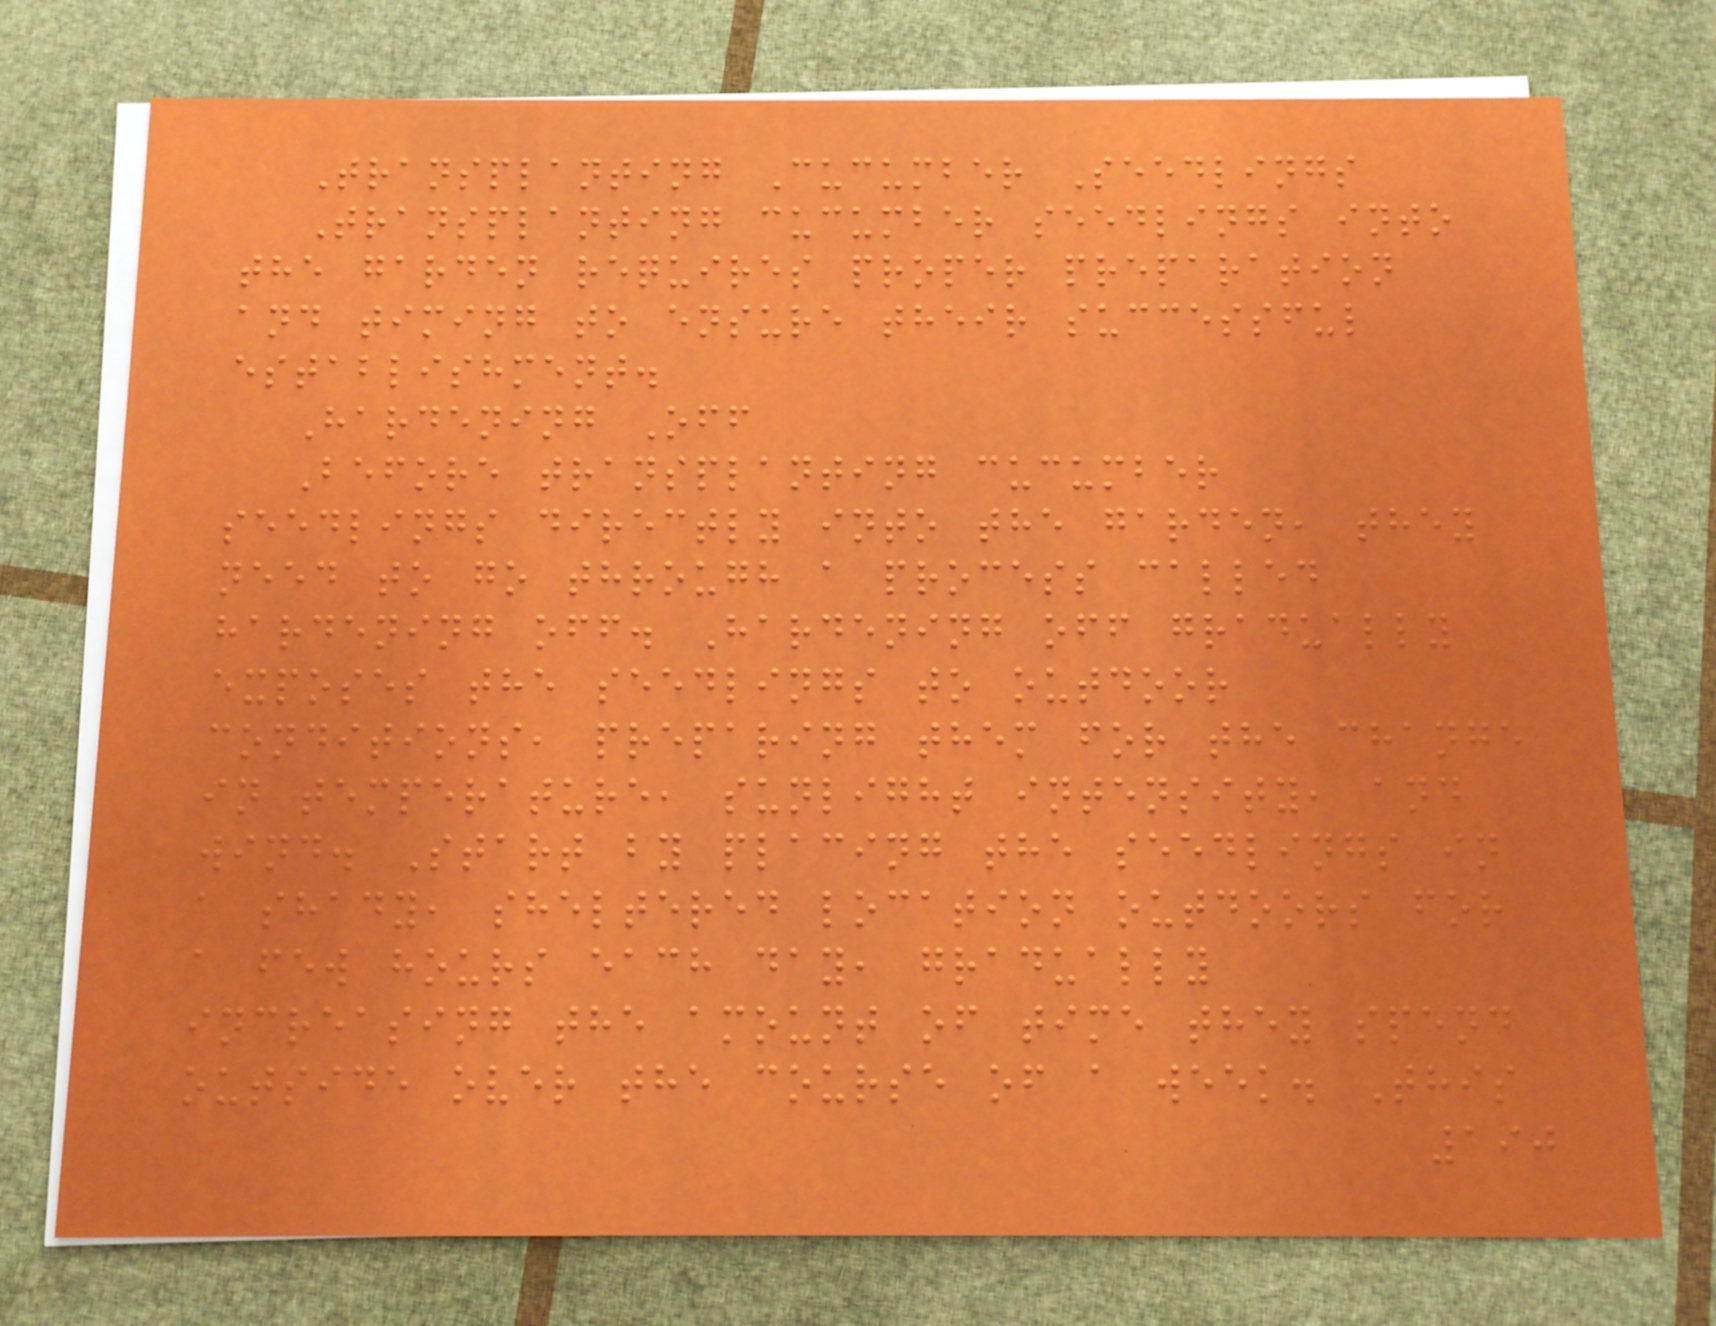Transplanting Cucumber Seedlings
Transplanting cucumber seedlings into
the garden requires proper preparation
and timing to ensure their successful
establishment.
Hardening Off
Before transplanting cucumber
seedlings directly into the garden, they
need to go through a process called
hardening off. Hardening off gradually
exposes the seedlings to outdoor
conditions, preparing them for the change
in temperature, sunlight intensity, and
wind. Start by placing the seedlings in
a shady, sheltered location outdoors for
a few hours each day, gradually
increasing the amount of time they spend
outside over the course of a week. This
190
